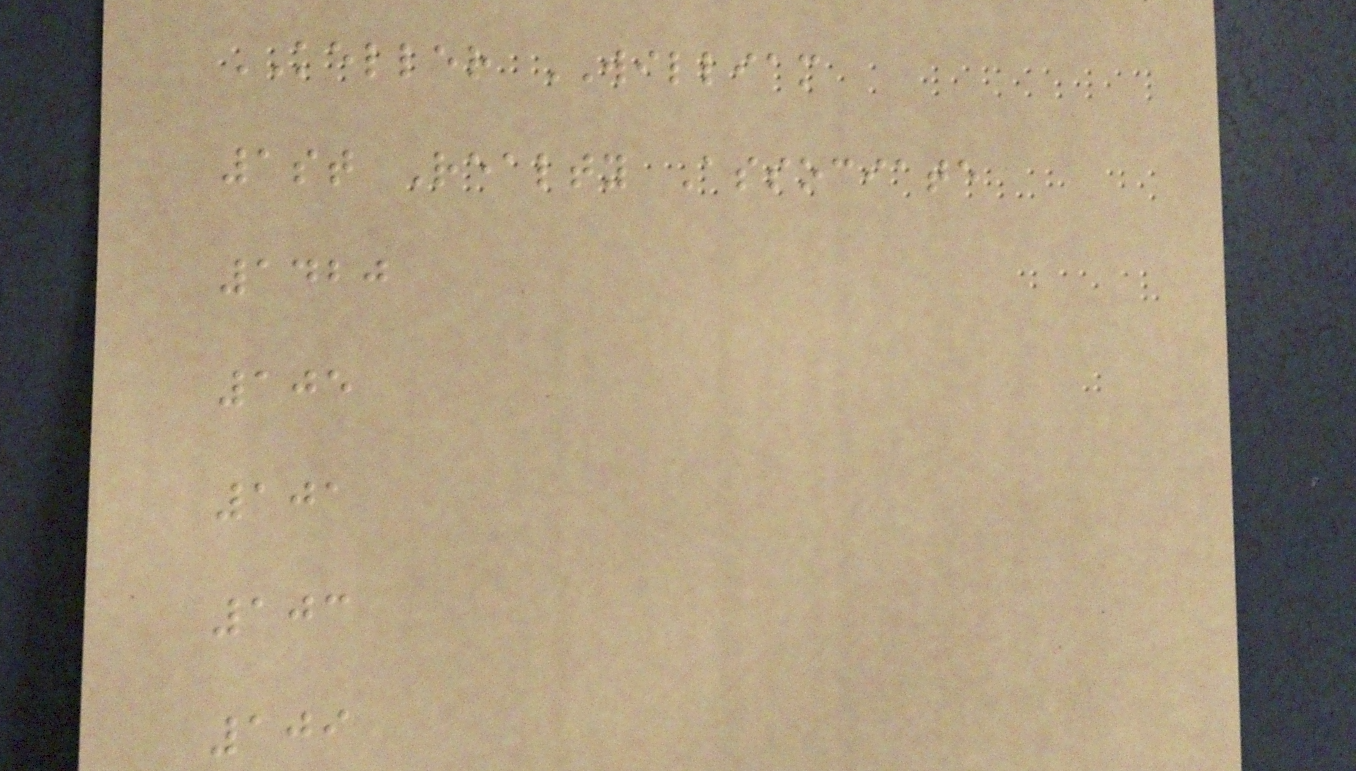KELLER WILLIAM
1st Realty Associate
1420
105
101
103
109
